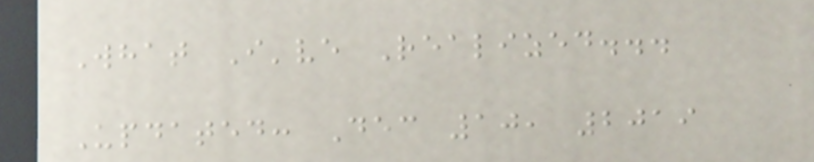What I've Realized...
Updated: Dec 10, 2019
